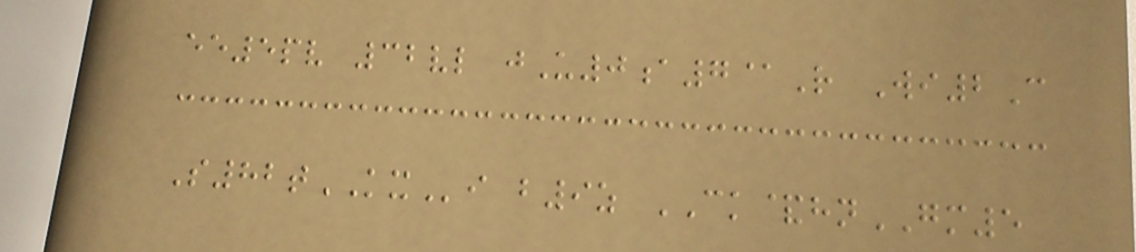ee5pv 32vl jU0a7@R Wi2C
S82tKXi b9z CK&hnGM5
